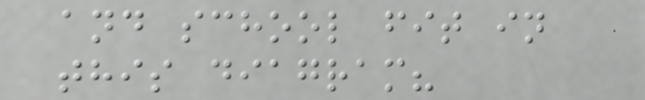and school fit in
this diagram?
